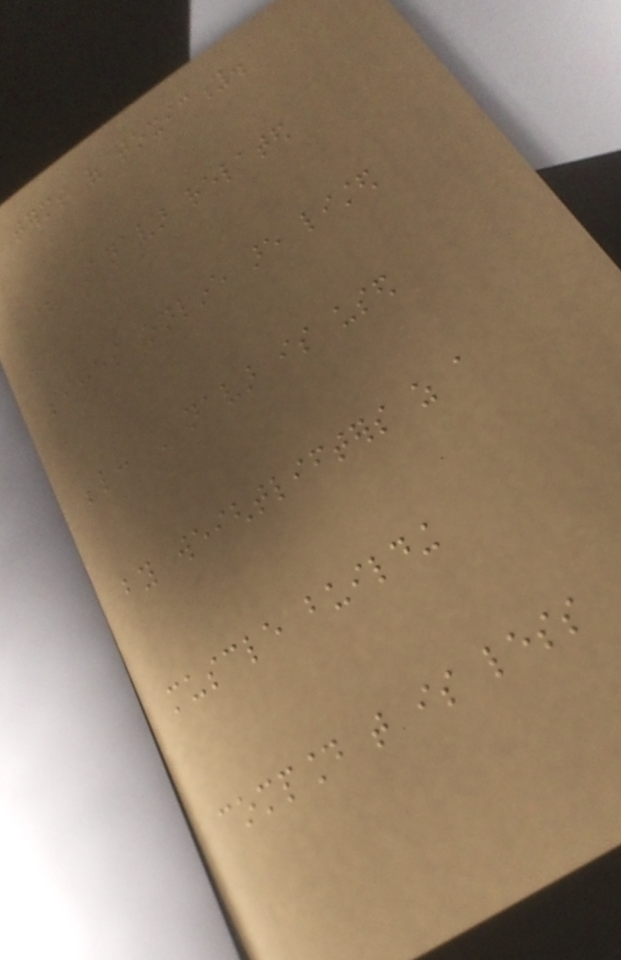terms of toxicity.
Some Anavar related
sites online are listed
below: Anavar is used
by weightlifters as a
muscle building
compound that is less
